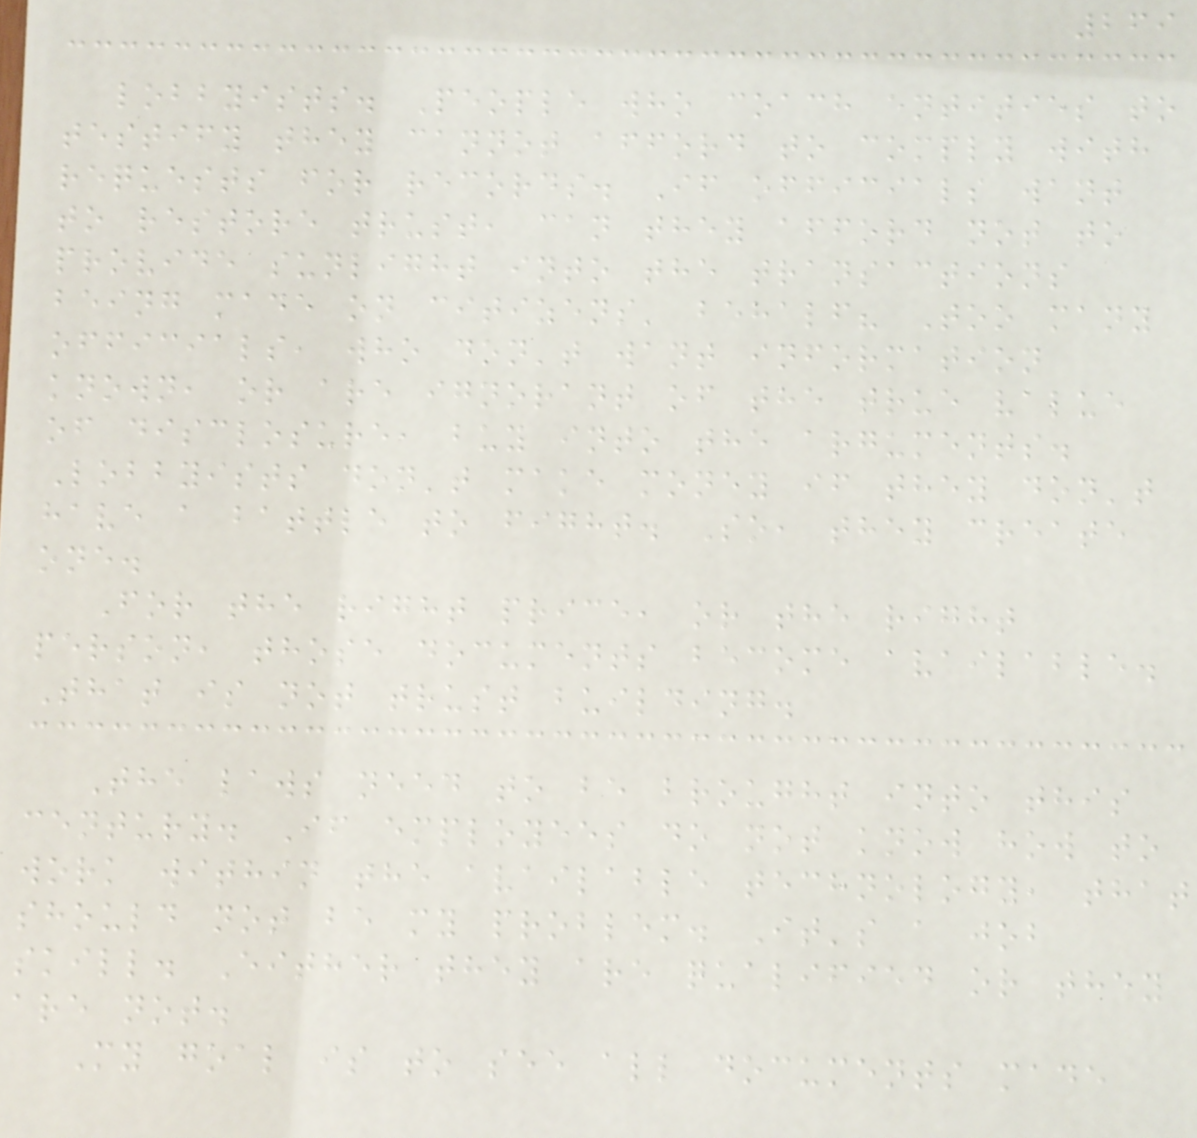269
lobbyists. People who coach entities to
testify they cannot afford to comply with
requests for records. If officials want
to restore trust, can they afford not to
provide sunlight into the transactions
being made on citizens' behalf? Too many
officials, who don't want information
known, or are ignorant of the true value
of disclosure, buy into the arguments.
Lobbyists don't make money if they don't
have a battle to fight. So, they create
one.
For the right price, or the right
person, those documents become available.
That is not trust building.
The laws need to be brought into this
century. If employees do not know how to
work within the available technology, that
should not be my problem. It's a job
skill. Either they are qualified or they
are not.
My goal is to see all documents made
